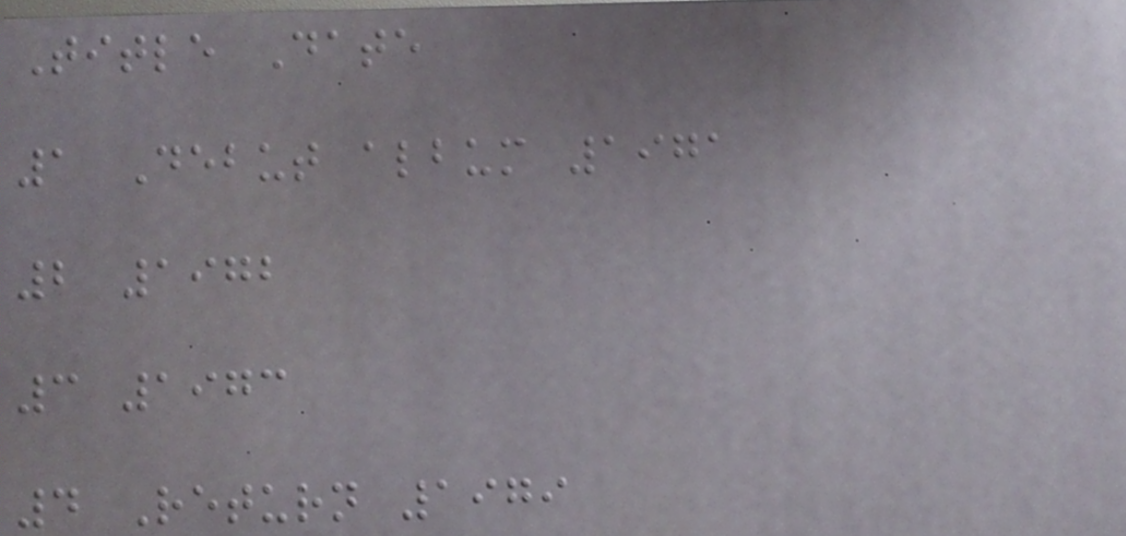Title Date
1 Debut album 1971
2 1972
3 1973
4 Return 1979
